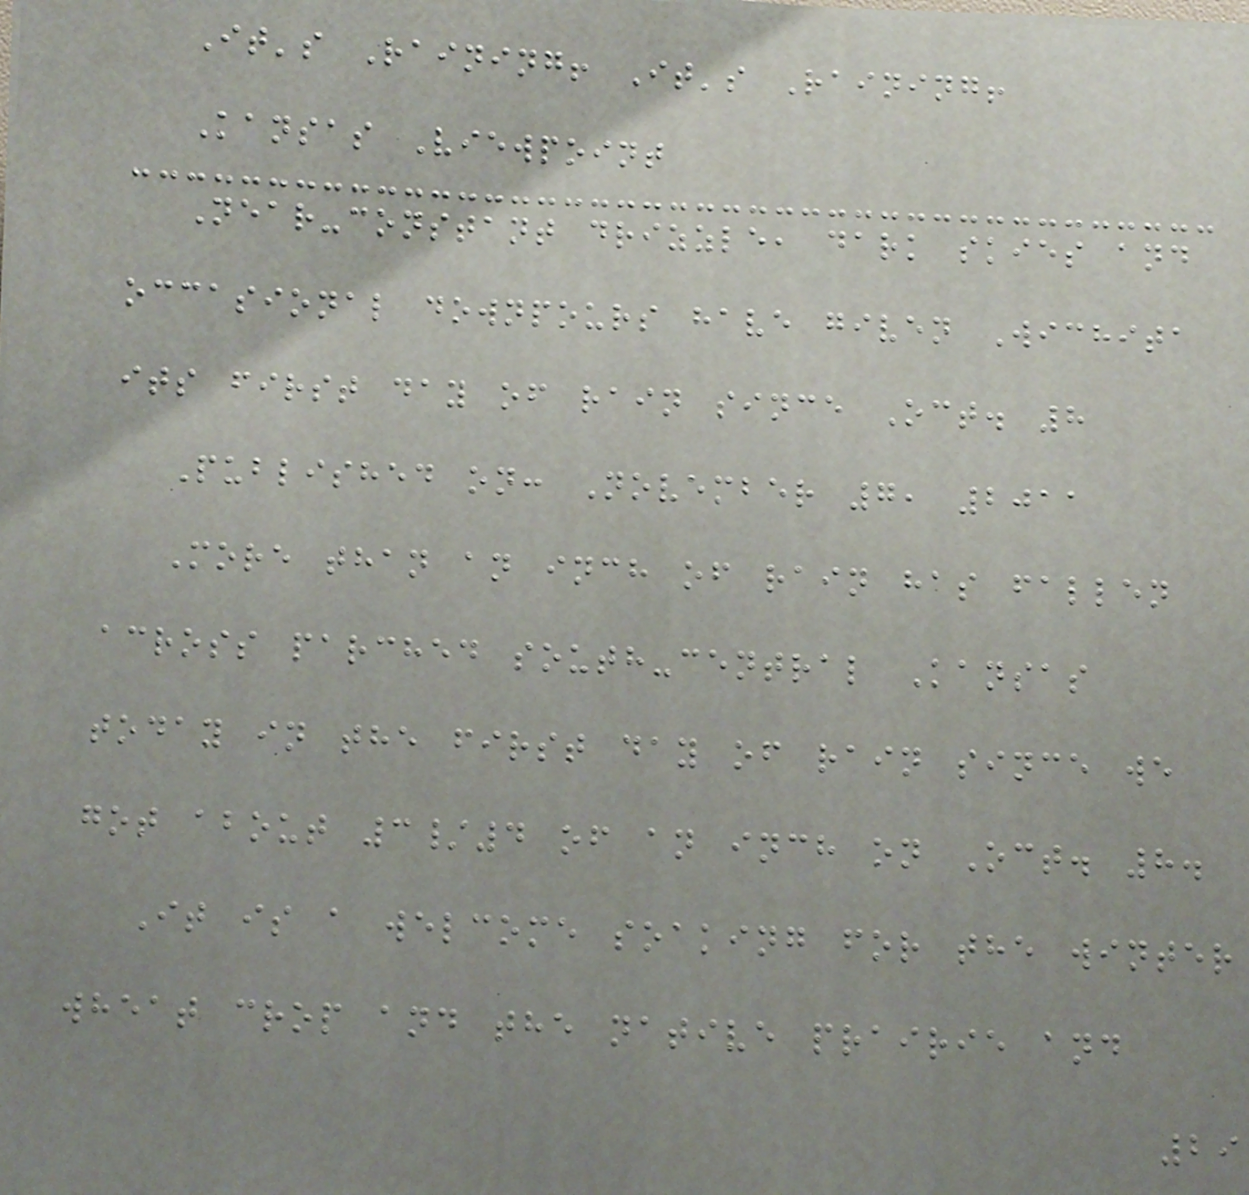It's Raining! It's Raining!
Kansas Viewpoint
Near-constant drizzle, dark skies and
occasional downpours have given Wichita
its first day of rain since Oct. 8
Published on: November 7, 2011
More than an inch of rain has fallen
across parched south-central Kansas
today in the first day of rain since we
got about 3/4 of an inch on Oct. 8.
It is a welcome soaking for the winter
wheat crop and the native prairie and
29
